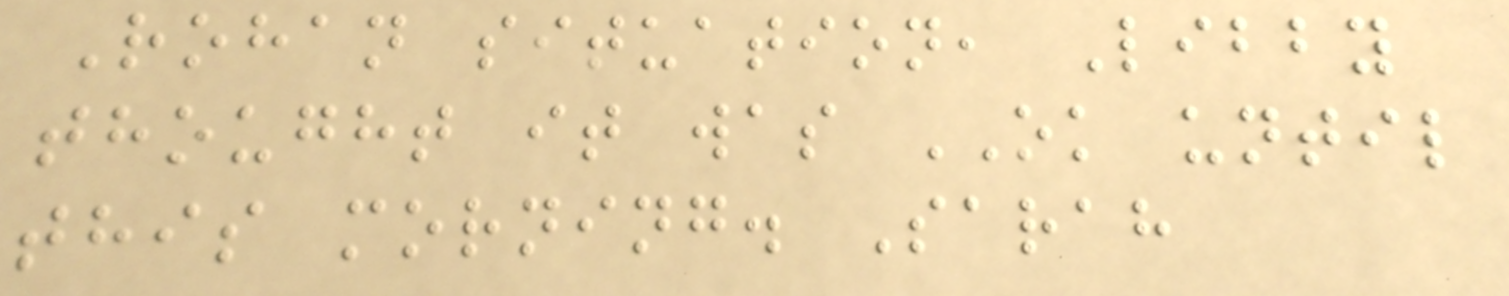Rohan situation, Libby
thought it was OK until
this morning. Sarah
